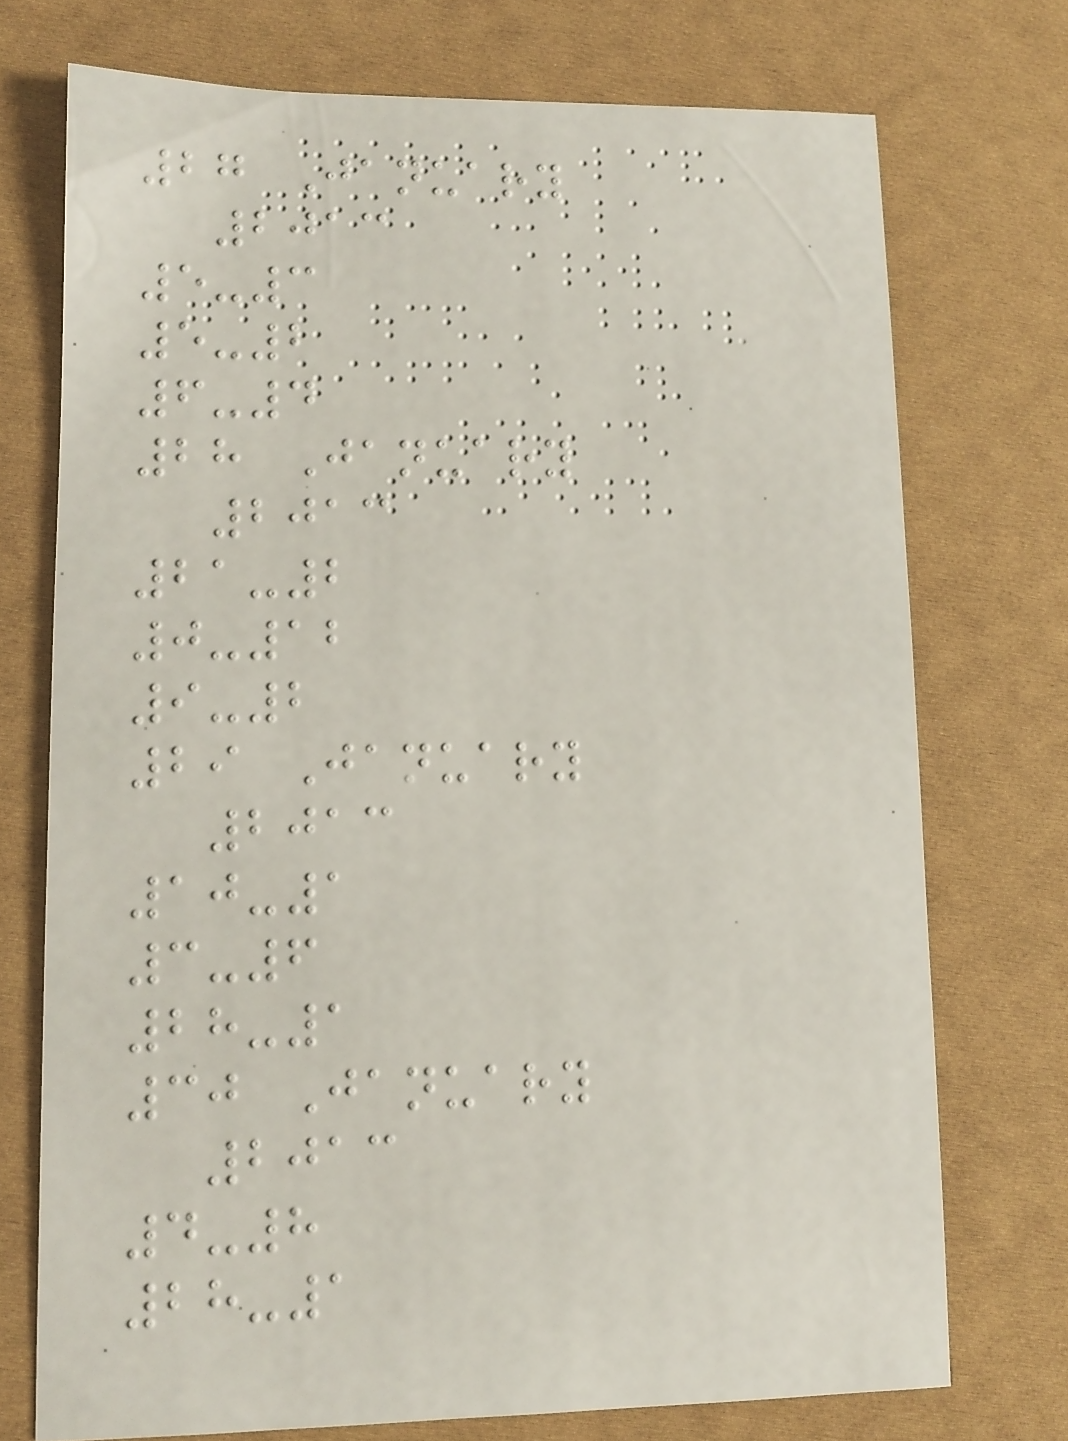27 January
2013
5-3
5-2
6-4
28 January
2013
21-2
0-12
9-2
29 January
2013
10-1
3-6
28-1
30 January
2013
4-8
28-1
